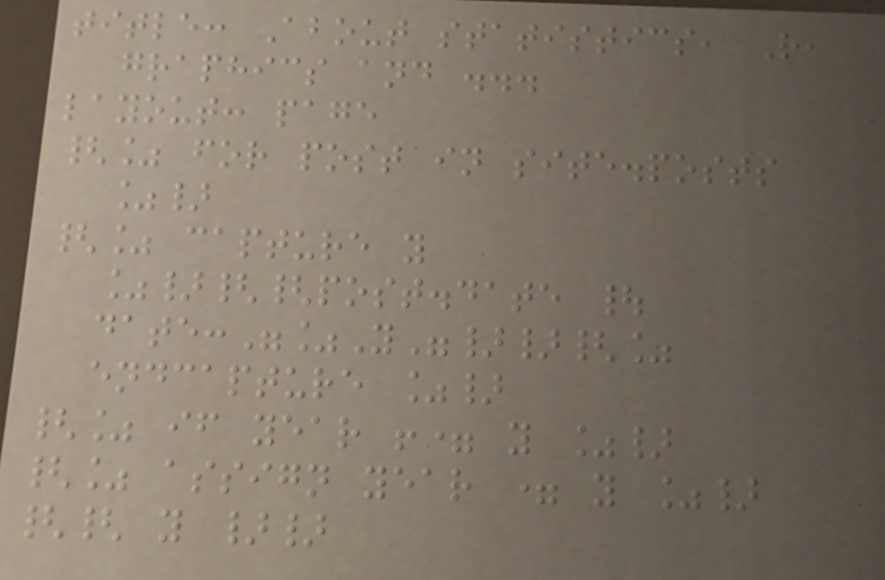title: About statistics, R,
graphics and ...
layout: page
{% for post in site.posts
%}
{% capture y
%}{{post.date |
date:"%Y"}}{%
endcapture %}
{% if year != y %}
{% assign year = y %}
{{ y }}
